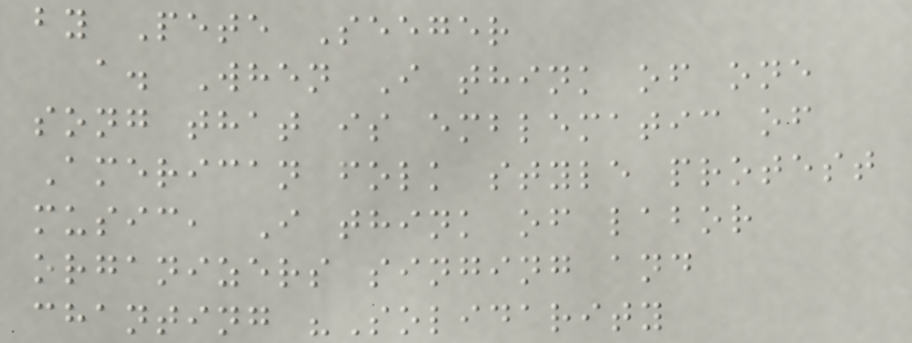by Pete Seeger
a. When I think of one
song that is emblematic of
American folk style protest
music, I think of labor
organizers singing and
chanting "Solidarity
